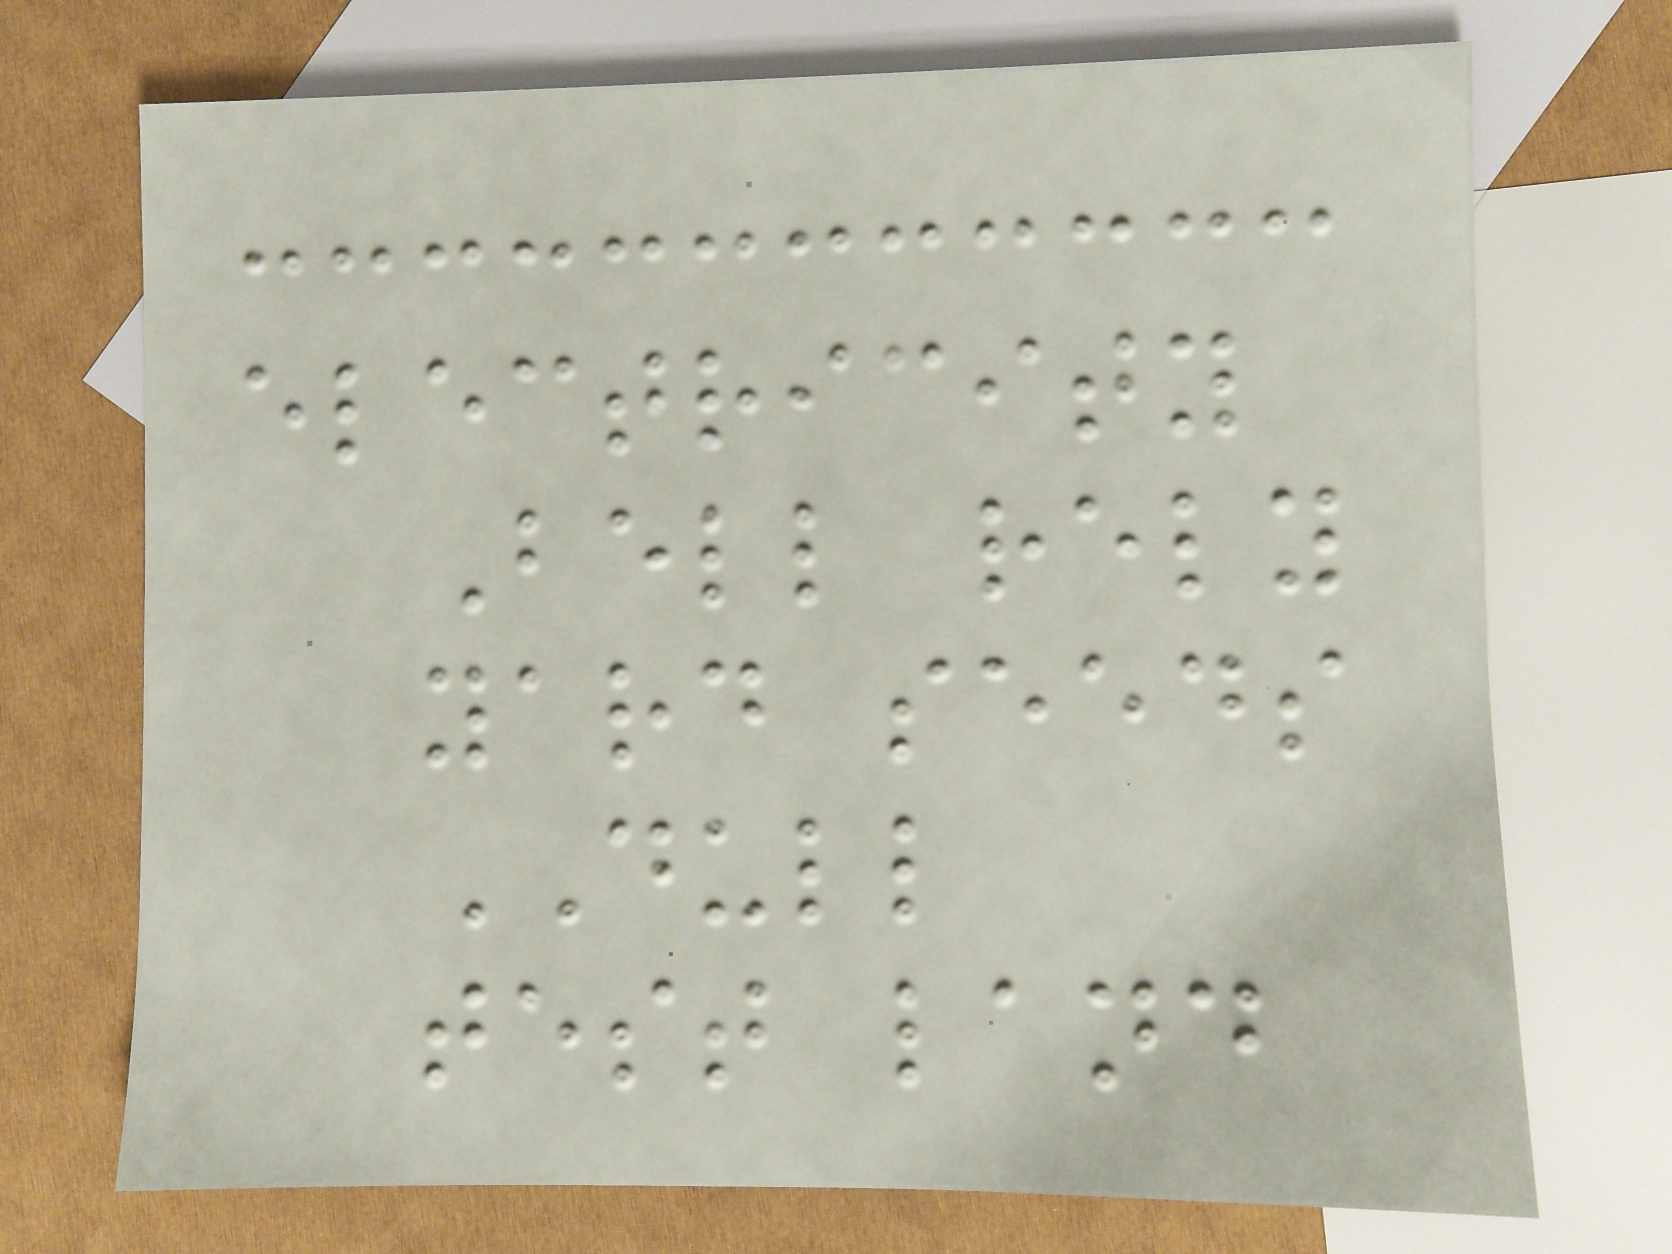electricity
Bell rely
yard seeds
DULL
test land
